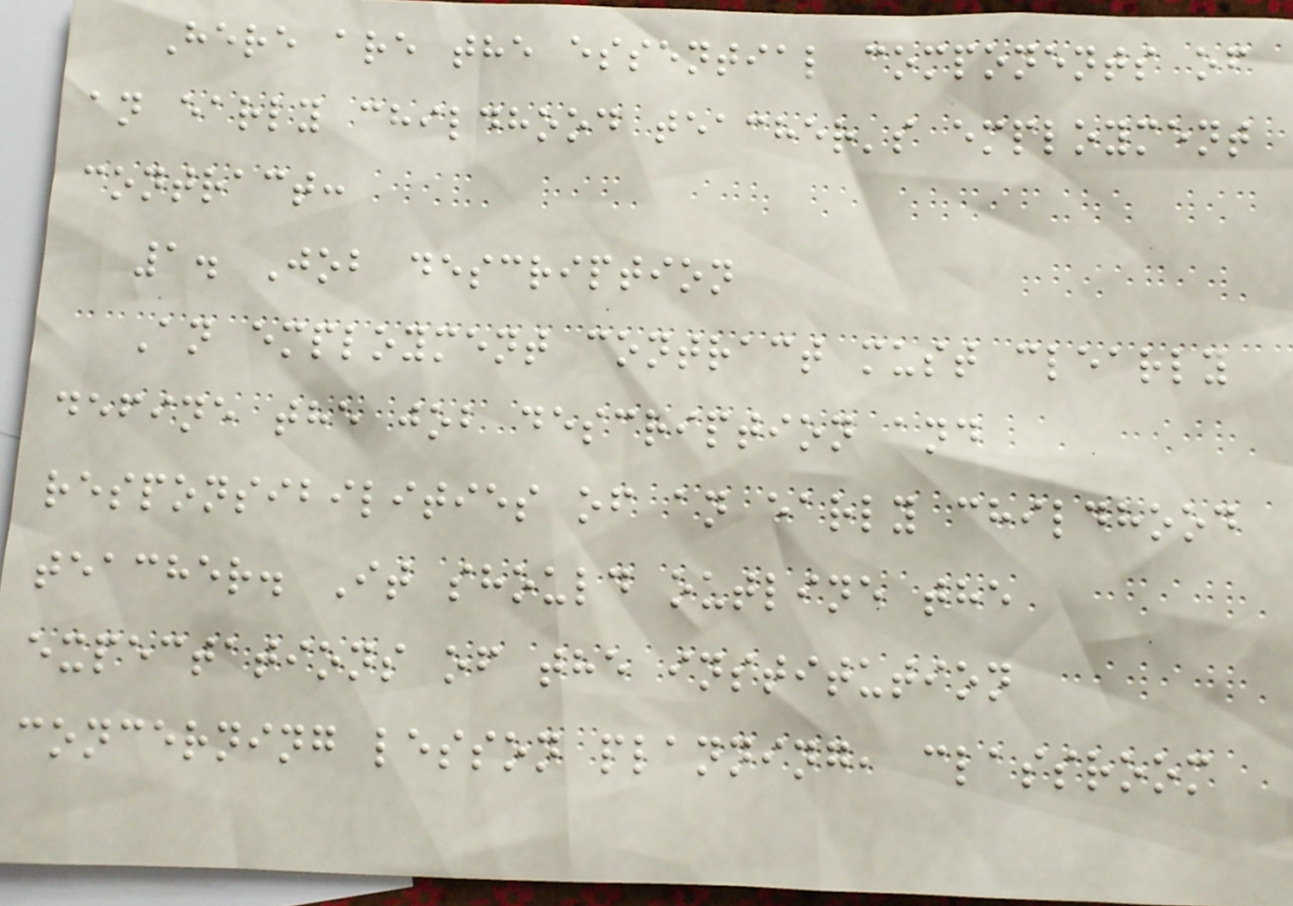Here are the essential components of
an early childhood teacher's employment
contract:
1. Job description
An employment contract must clearly
define the job description and
responsibilities of an early childhood
teacher. It should outline the
expectations of the institution
concerning lesson planning, classroom
